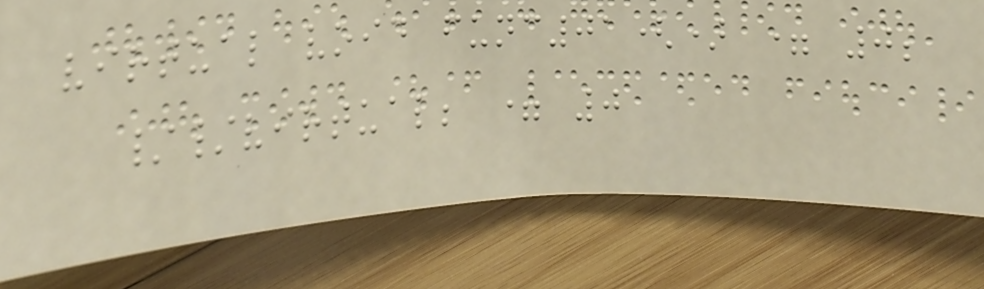virtual void func01() = 0;
//virtual; = 0
